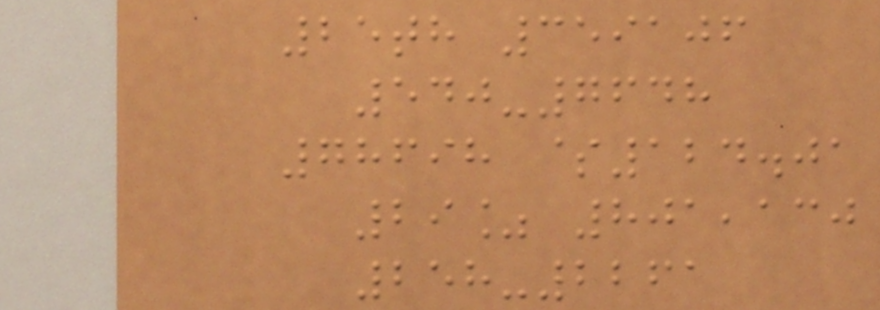25th 359106
540-7648
78698 $124.01
29% 801,130
258-2261
